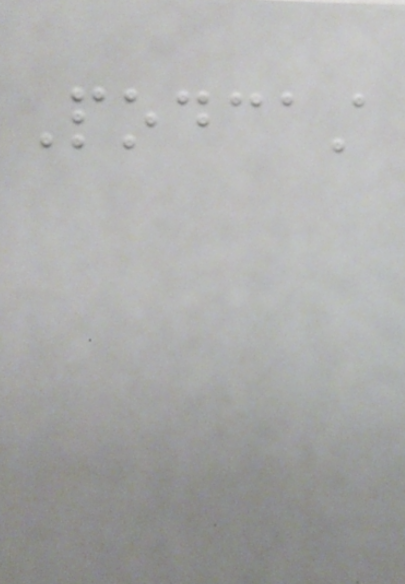Podcast
